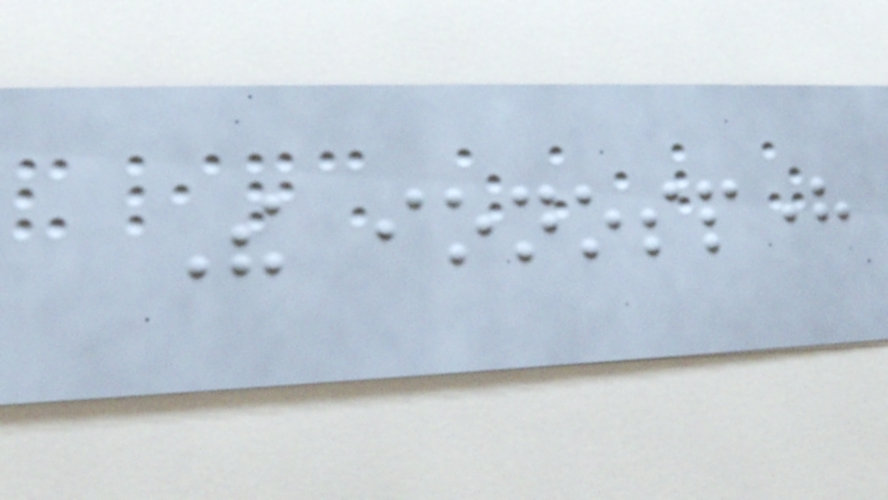The ionosphere
